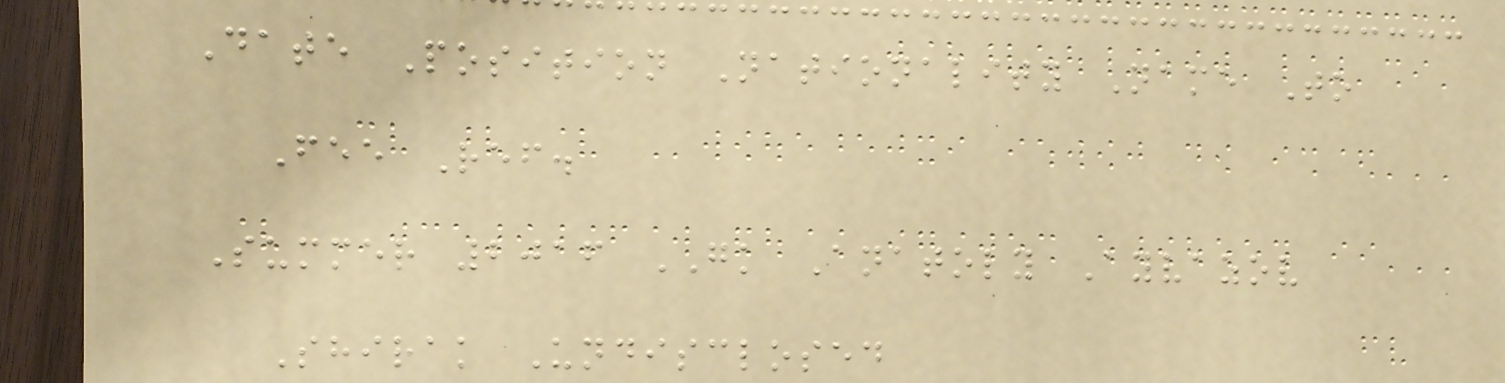Date Position Nationality Name To
Fee Ref.
Summer 2016 GK Anatoly Ayvazov
Shirak Undisclosed
